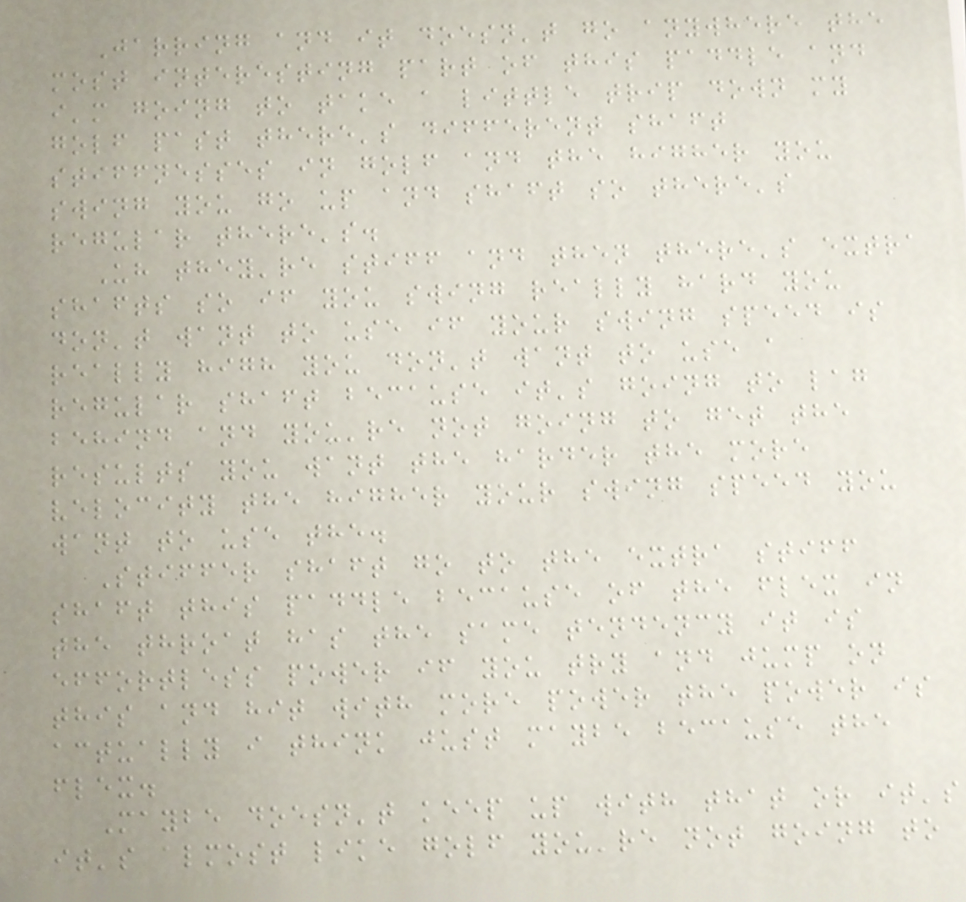Jarring and it doesn't go anywhere the
most interesting part of this paddle and
i'm going to take a little trip down my
golf past there's different shaft
stiffnesses in golf and the higher you
swing you go up and shaft so there's
regular there's.
Uh they're stiff and then there's extra
shafts so if you swing really hard you
don't want to use if your swing speed is
really high you don't want to use a
regular shaft because it's going to lag
behind and you're not going to get the
results you want the harder the more
velocity the higher your swing speed you
want to use the.
Stiffer shaft go to the extra stiff
shaft this paddle because of the flex in
the throat has the same tendency it is
effortless power if you try and jump on
this and hit with more power the power is
actually i think just maybe because the
flex.
Maybe doesn't keep up with that or it's
it's almost like golf you're not going to
